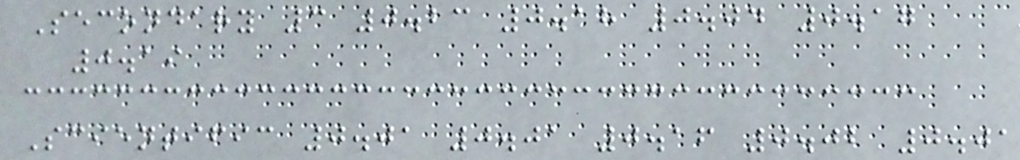Secondary 3 0.23 0.18 0.04 0.17
0.19
Scientific 0.01 0.01 0.16 0.02 0.01
